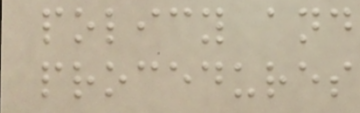policy and
procedures
